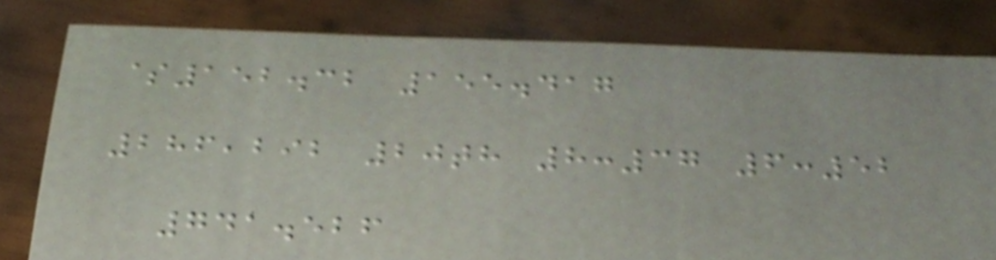$152.32 155.417
286,292 20th 8:37 6:52
741.526
